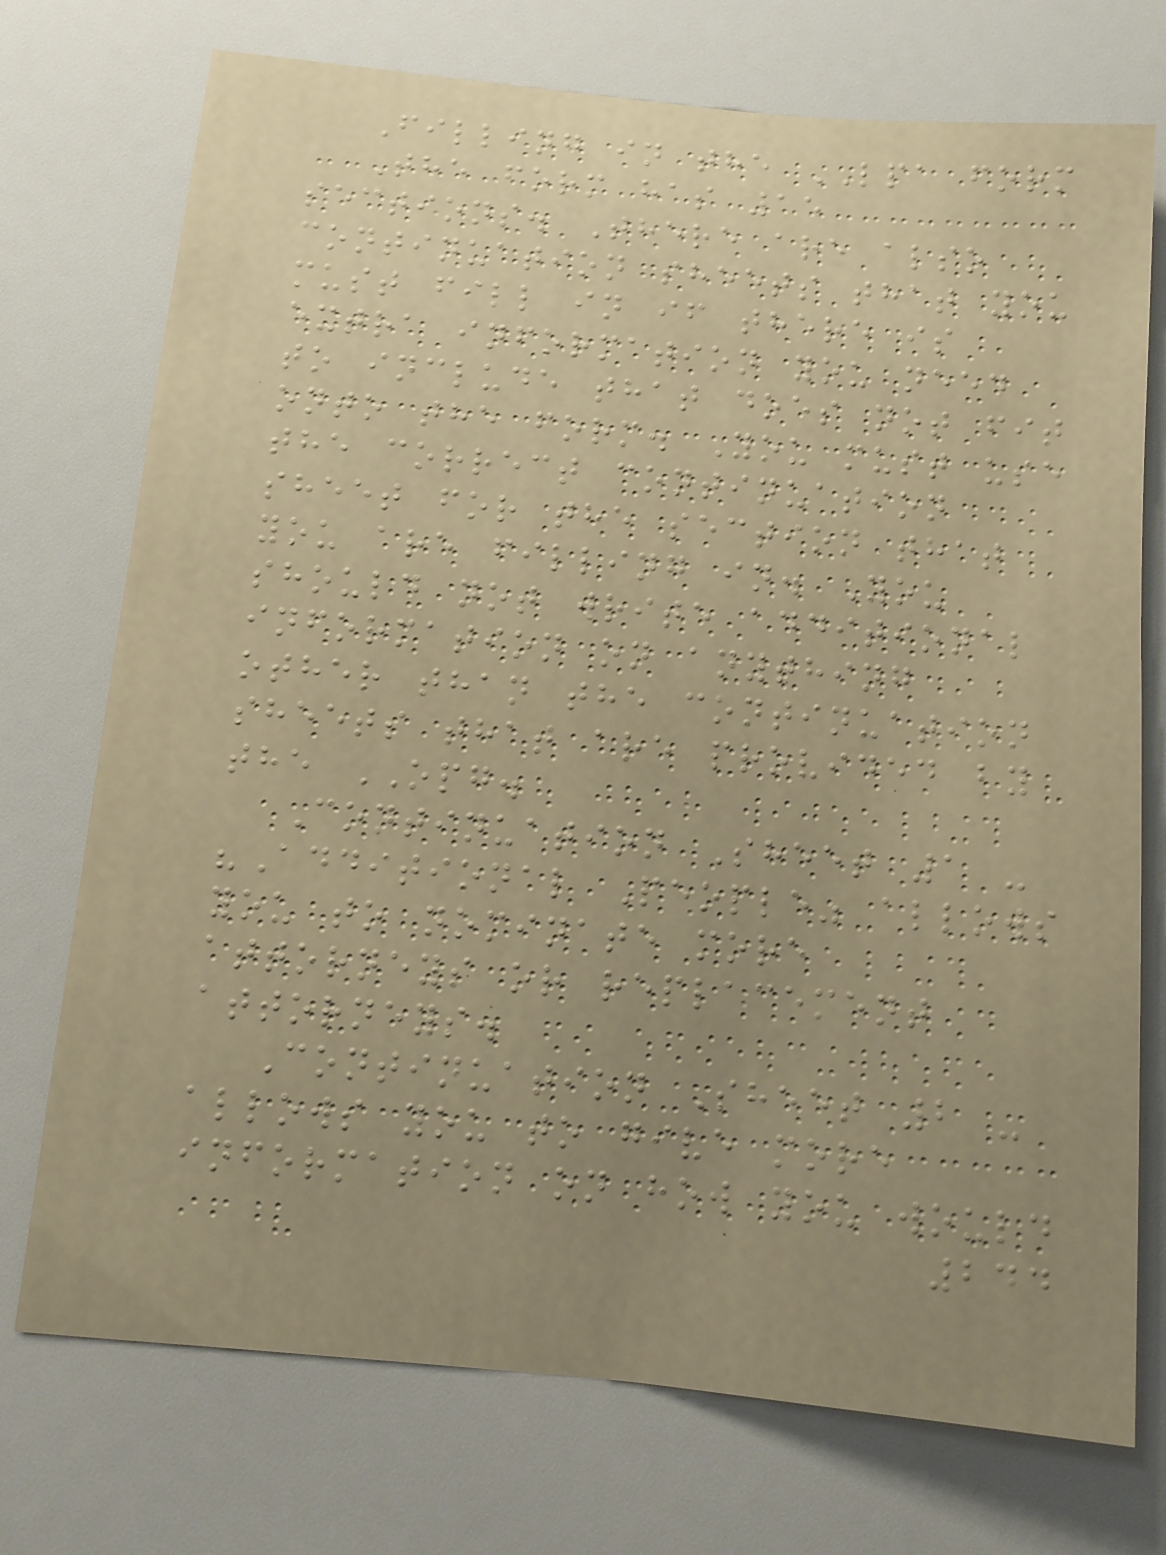Filling in the LPA form
The form has 15
sections. There are also
continuation sheets that you
must fill in if there is
extra information you need
to include that does not fit
onto the form. You must use
the correct continuation
sheet for the section that
you are filling in. You
should not write additional
information on anything
other than the continuation
sheets that are provided by
the OPG.
Continuation Sheet 1 -
"Additional People" allows
you to nominate more
attorneys or replacement
attorneys.
Continuation Sheet 2 -
allows you to give more
information on how you would
244
